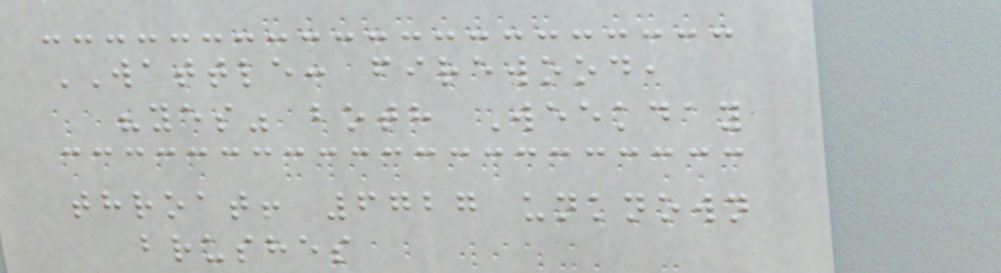WATTLE: firewood,
"yes" both Weekday
throat! 6727 unknown
brushes
